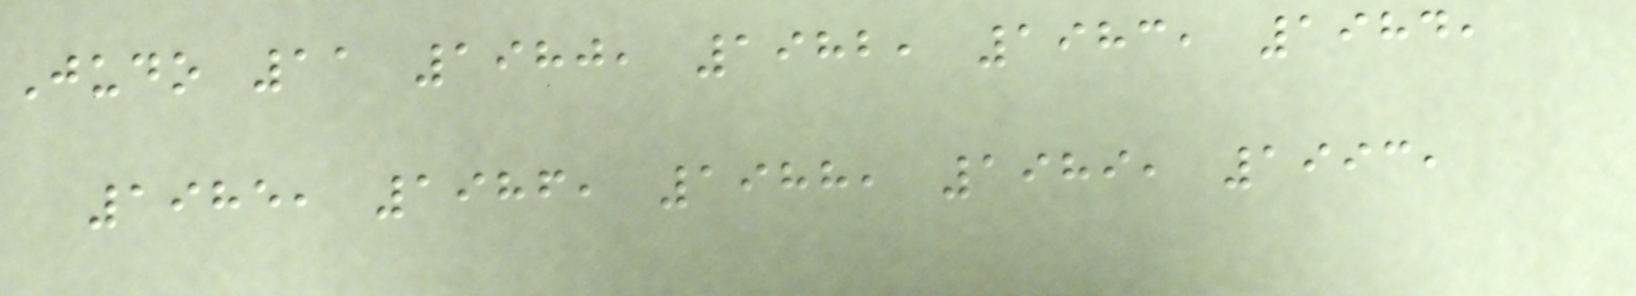Judo 11 1980, 1982, 1983, 1984,
1985, 1986, 1988, 1989, 1993,
